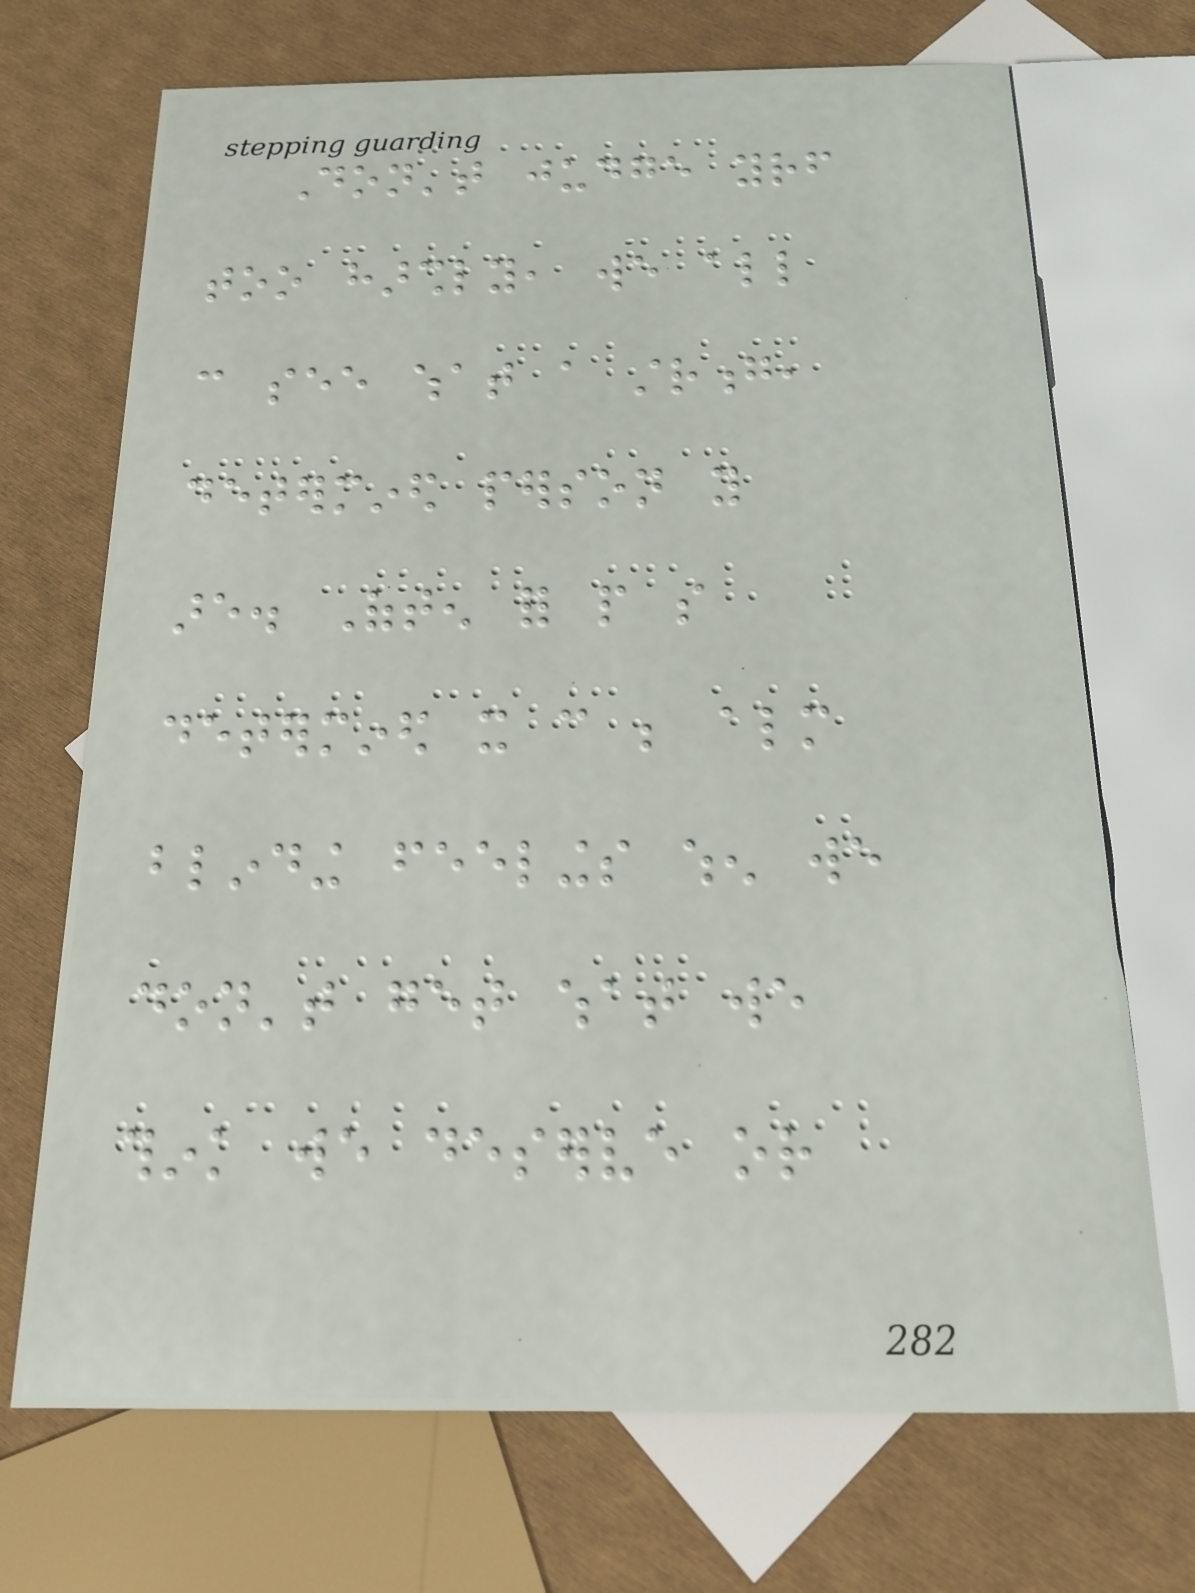Don't judge yourself
too harshly, we all
can see what a strong,
determined person you
are. Often for people so
determined it can be almost
blinding feelings when we
don't get what we
think we deserve or
